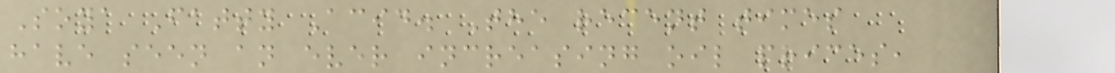Soya Fatty Acid. The recent times
have seen an ever increasing oil prices,
